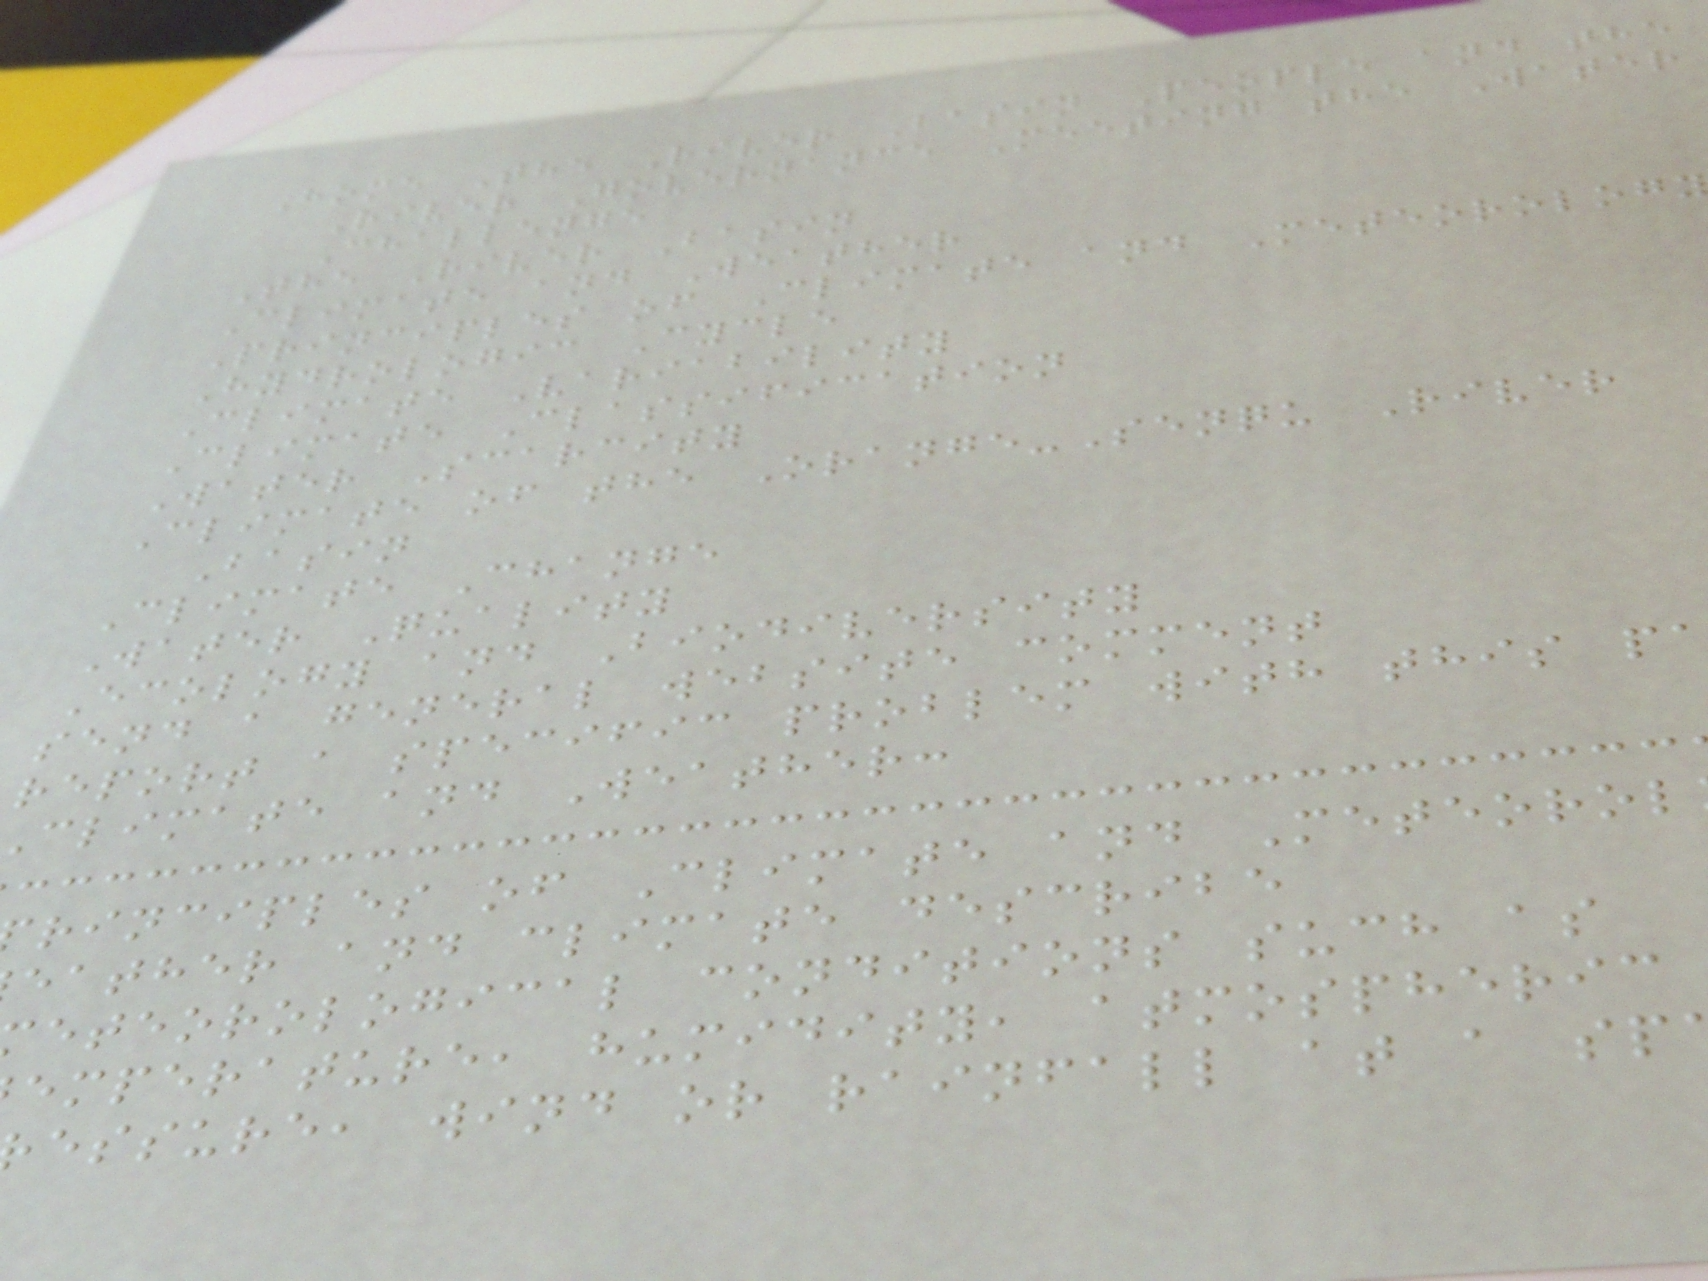Home The River Basin People and the
River Governance Meeting the Water
Challenge
The River Basin
Climate and Weather
Principles of Climate and Meteorology
Hydrologic Cycle
Climate Variability
Climate Classification
Water Scarcity
Climate of the Orange-Senqu River
Basin
Climate Change
Water Quality
Ecology and Biodiversity
send a general website comment
report a specific problem with this p
climate and Weather:
rinciples of Climate and Meteorol
eather and climate describe
eteorological conditions such as
emperature, humidity, atmospheric
essure, wind or rainfall at a sp
